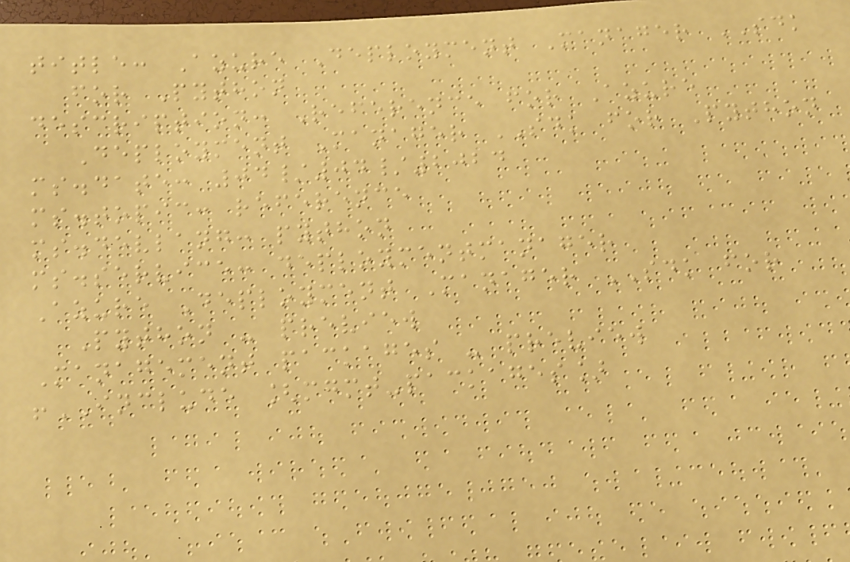title: Azure Deployment Manager SDK
for Python
description: Reference for Azure
Deployment Manager SDK for Python
ms.date: 04/04/2024
ms.topic: reference
ms.devlang: python
ms.service: deploymentmanager
Azure Deployment Manager SDK for
Python - preview
Management packages - preview
!INCLUDE [mgmt-packages]
